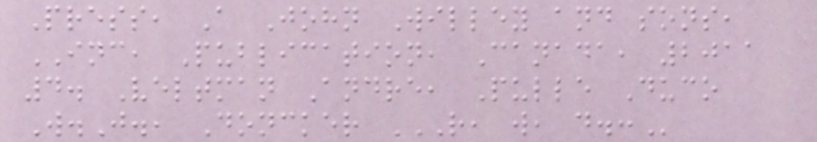Press, A John Willey and sons,
INC, Publication, Canada, 2011
4. Veltman Andre, Pulle Duco
W.J., Doncker R, W, D.:
